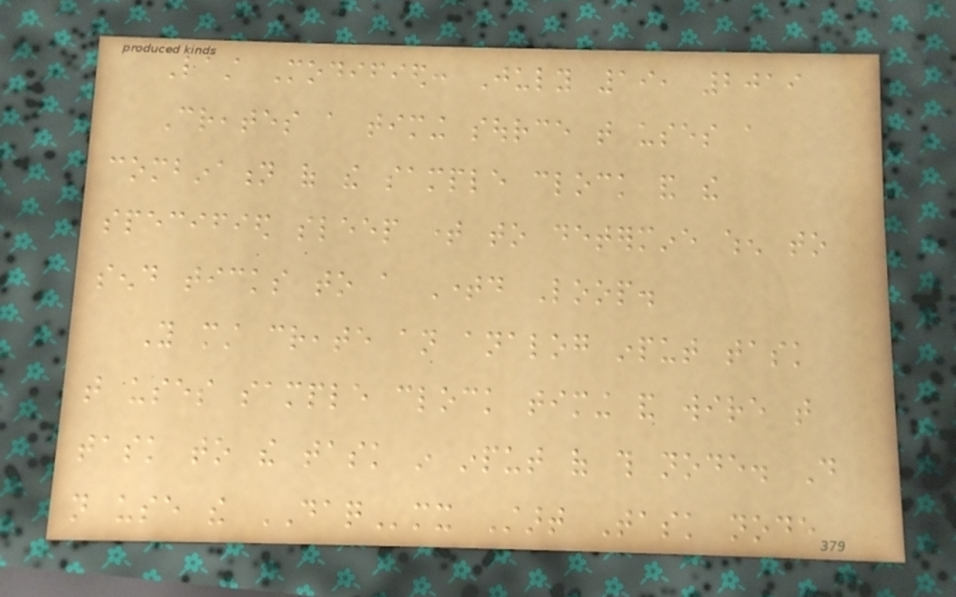Last Modified: July 19, 2019
Creates a timing source that uses a
combination of the sample clock and the
specified sleep time to determine when to
send ticks to a Timed Loop.
You must create an analog input task
that uses sample clock timing and wire that
task to the task in input of this node. Do
not use the DAQmx Start Task node
